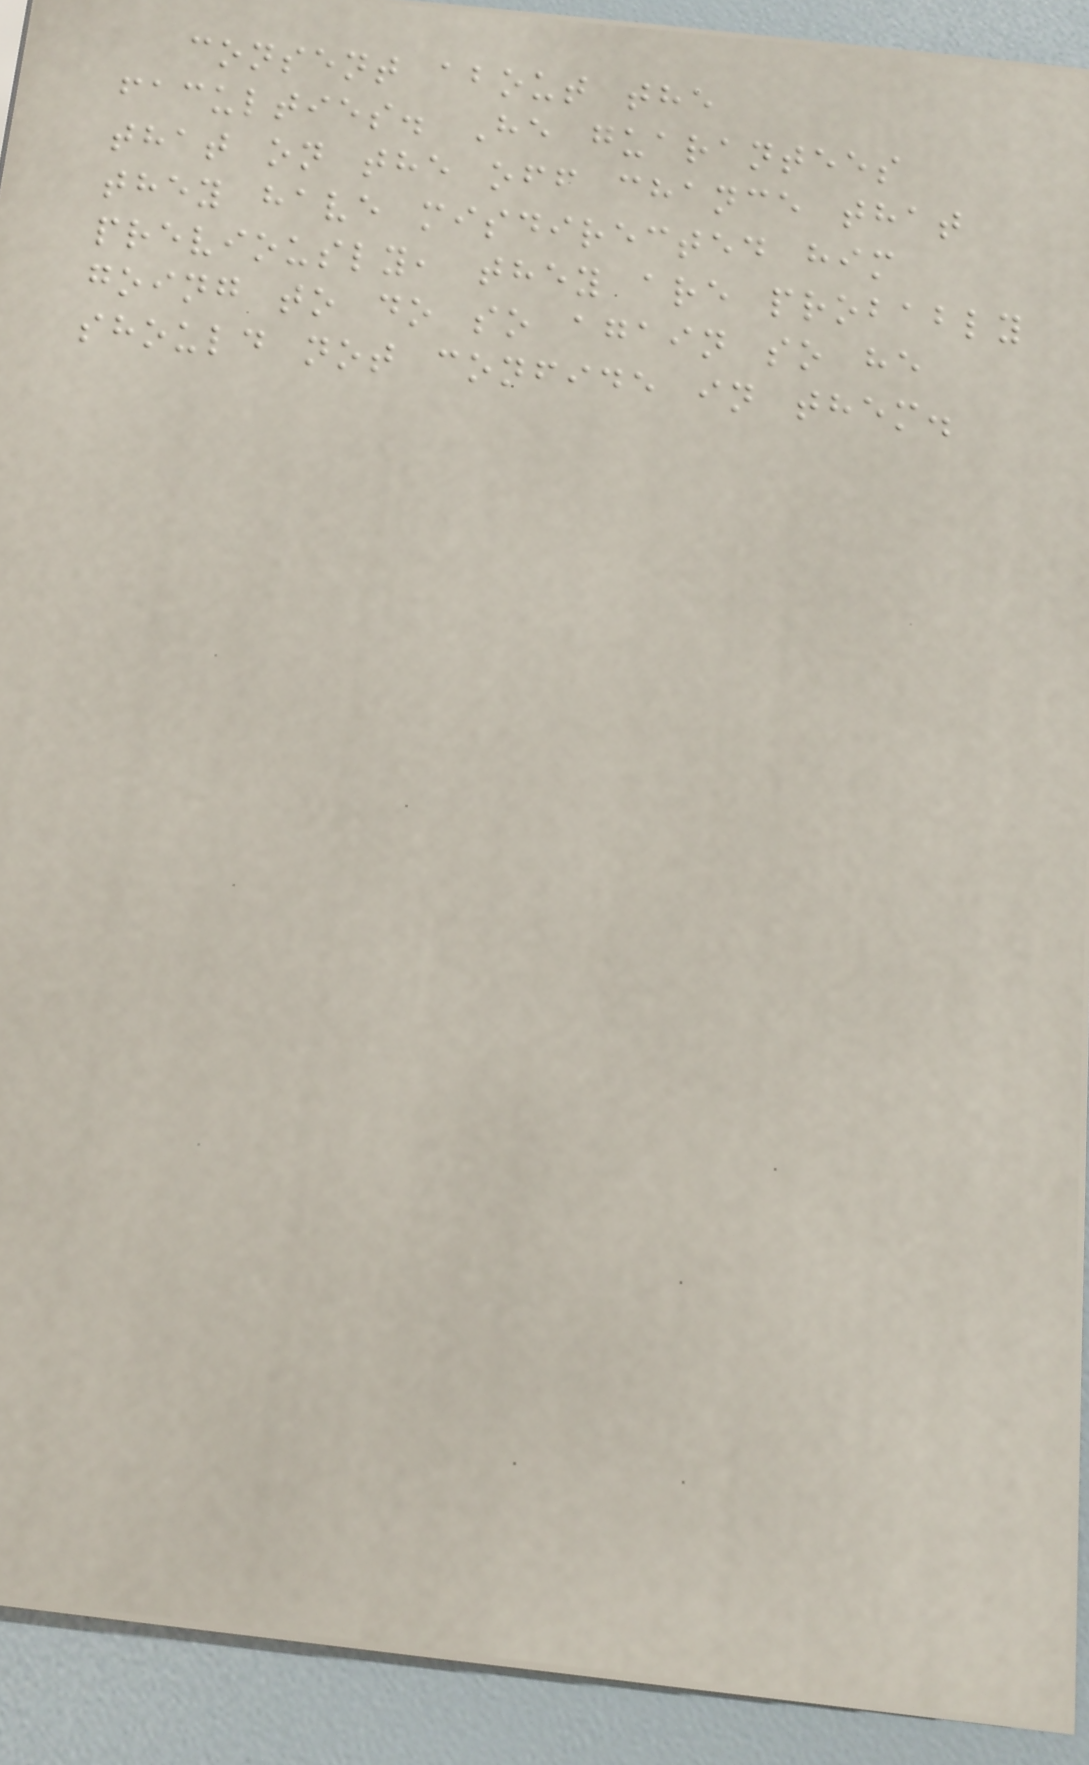consent about the
faculties. He guarantees
that on the off chance that
they have misdirected him
previously, they are probably
going to do so again so he
should not confide in them.
